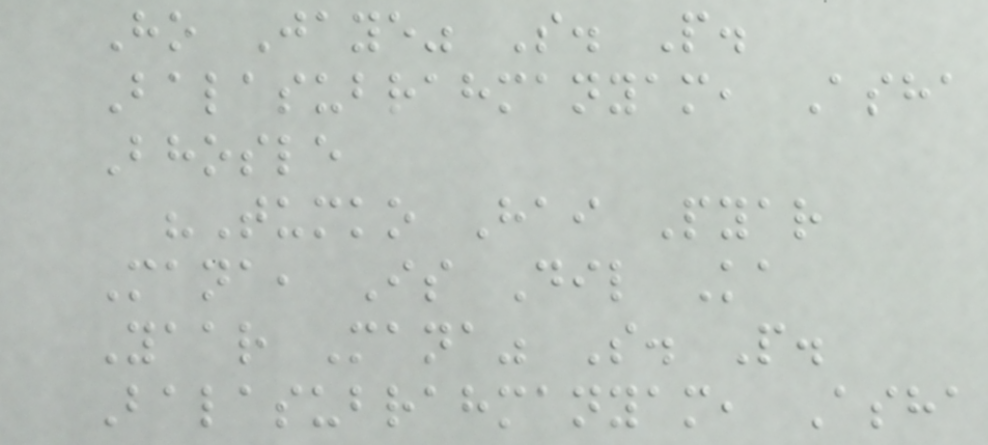Ho Jaye" S. P.
Balasubrahmanyam, Asha
Bhosle
"Tumko Hai Pyar
Mana, Is Dil Ka
Yaar Mana" S. P.
Balasubrahmanyam, Asha
